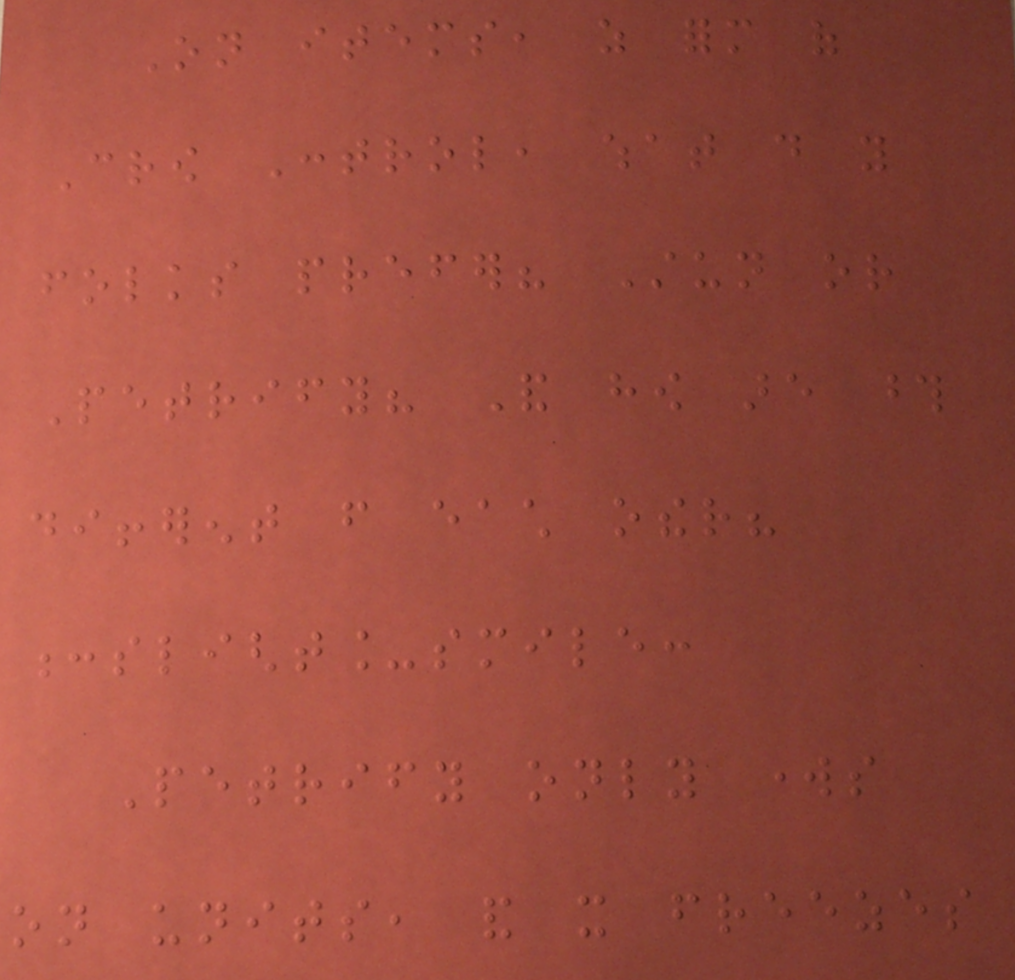On items, as form of
Crow Control, what do you
folks prefer? Stun or
Petrify? And how are those
different from each other?
:slight_smile:
Petrify only works
on units, and it freezes
